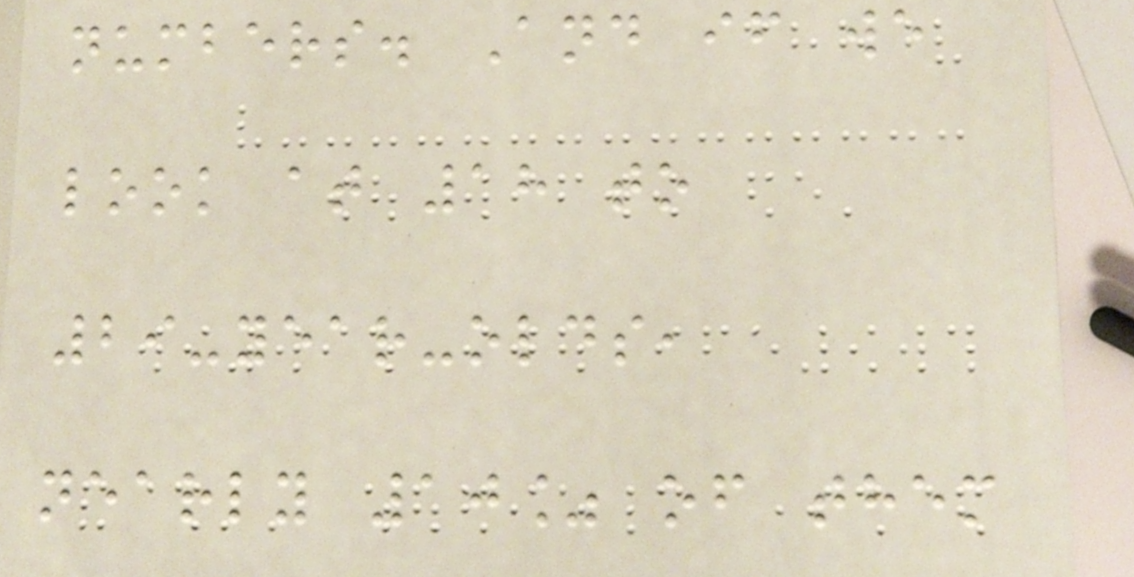numbers. And if we
look at 18 to
29-year-olds,
nearly 10% of them
